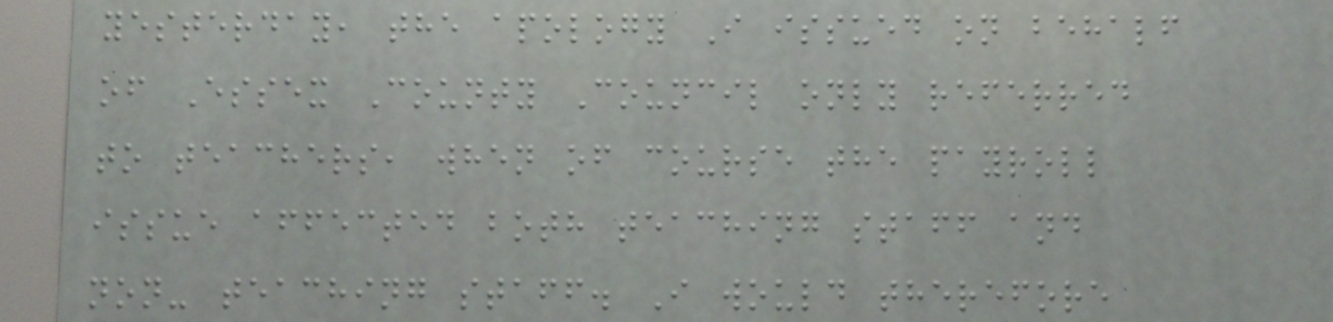yesterday, the apology I issued on behalf
of Essex County Council only referred
to teachers, when of course the payroll
issue affected both teaching staff and
non- teaching staff. I would therefore
